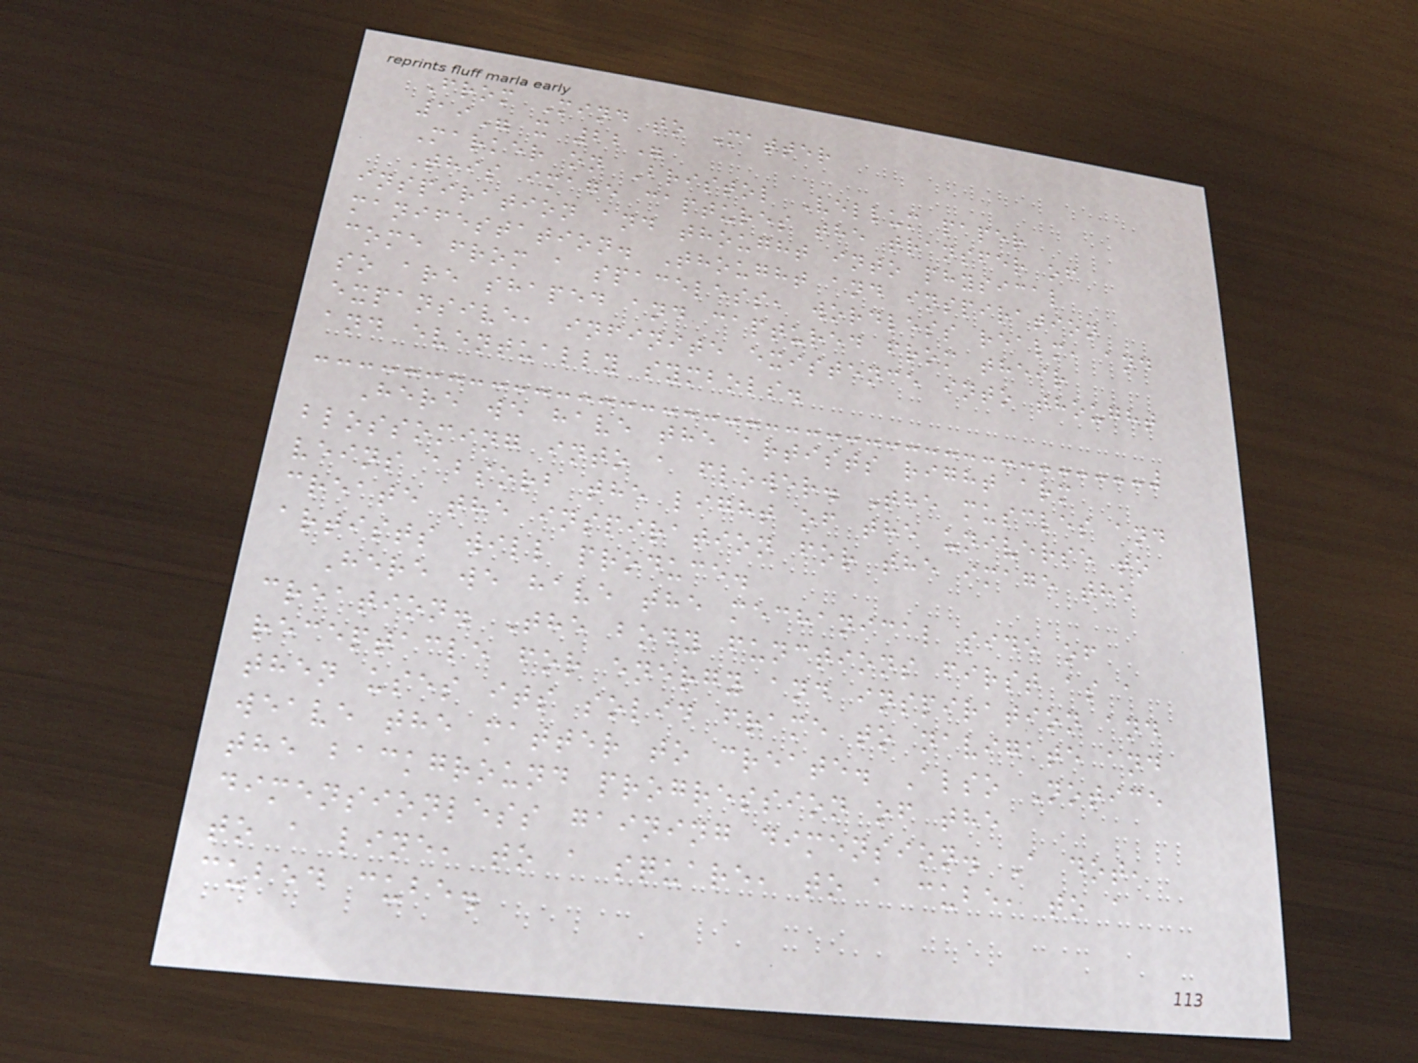From Mind to Matter
19" x 22"
Marker on Bristol Vellum paper
This image captures the transfer of
inspiration and thought into physical
manifestation. Thought and inspiration
come from a spaceless, wordless realm, and
so are shaped and captured from their
expansive, infinite existence into thought
and eventually symbols.
Here we have the artists right arm
blossoming into a flower. The muscles and
veins absorb the light of the universe to
create the inspiration for the image the
artists will produce.
Here we have the mechanical side of
creation. The body functions first as a
receptacle for energy and inspiration and
then uses its solid frame to navigate and
weave the matter to create. Also Notice
the background progression of the
dimensionless gaining dimension. A dot,
to a line, to a square, to a cube, to a
cubed cube.
